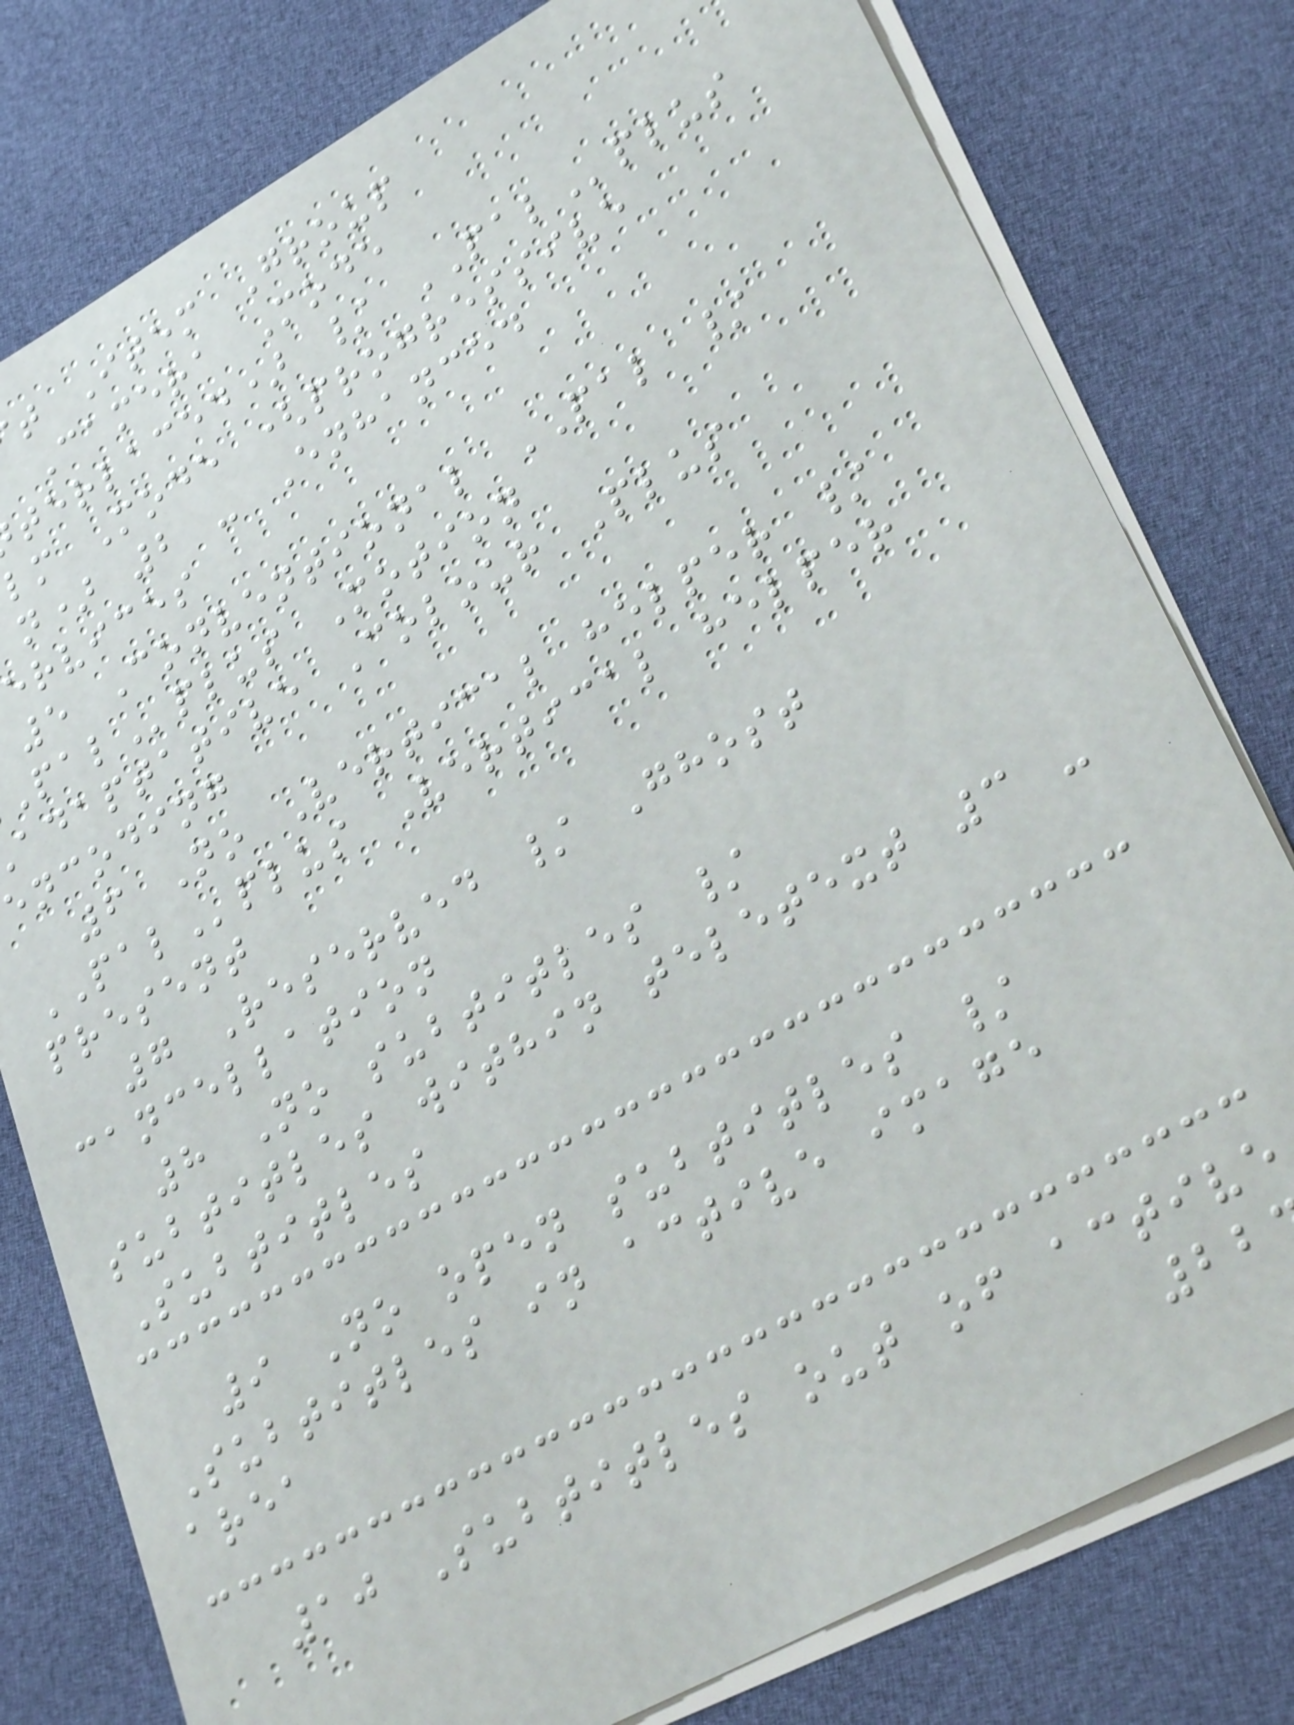t Item Group
Camera Mode
terlaced) / PALplus
lm Mode (progressive
n) 2 - Enhanced
ervices
5 Conventional PAL /
plus Motion
adaptative Colour Plus
encoding
6 No Vertical helper /
PALplus Vertical helper
present
7 Reserved / Ghost
cancellation
8 No subtitles /
subtitles within teletext 3 -
Subtitles
9 No open subtitles /
Subtitles in active image
area
10 Subtitles out of active
